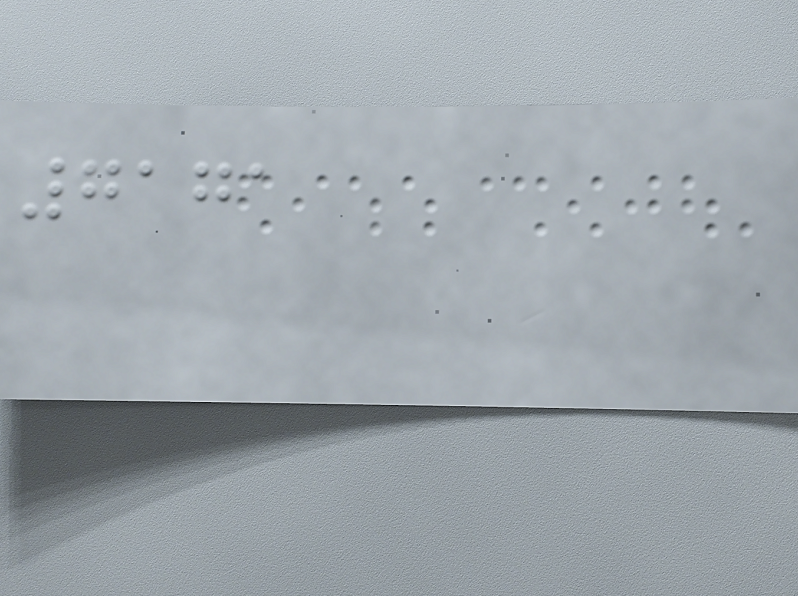7171
